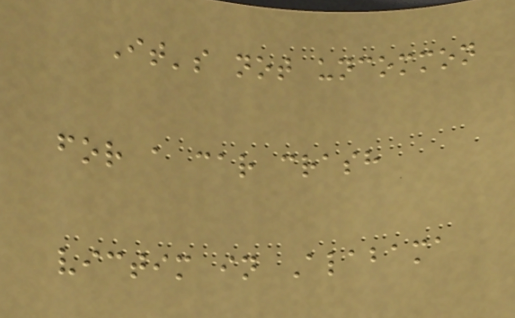It's not uncommon
for a car crash
victim in Alabama
